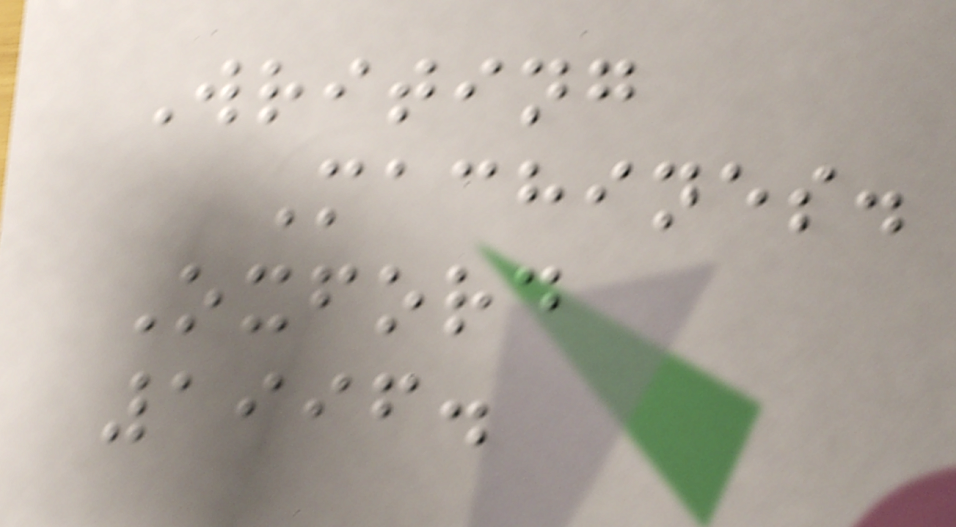Writing
Machines.
Oxford
1996.
